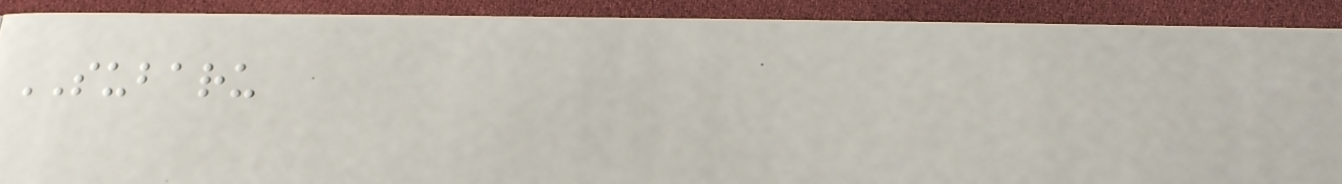SUBARU
